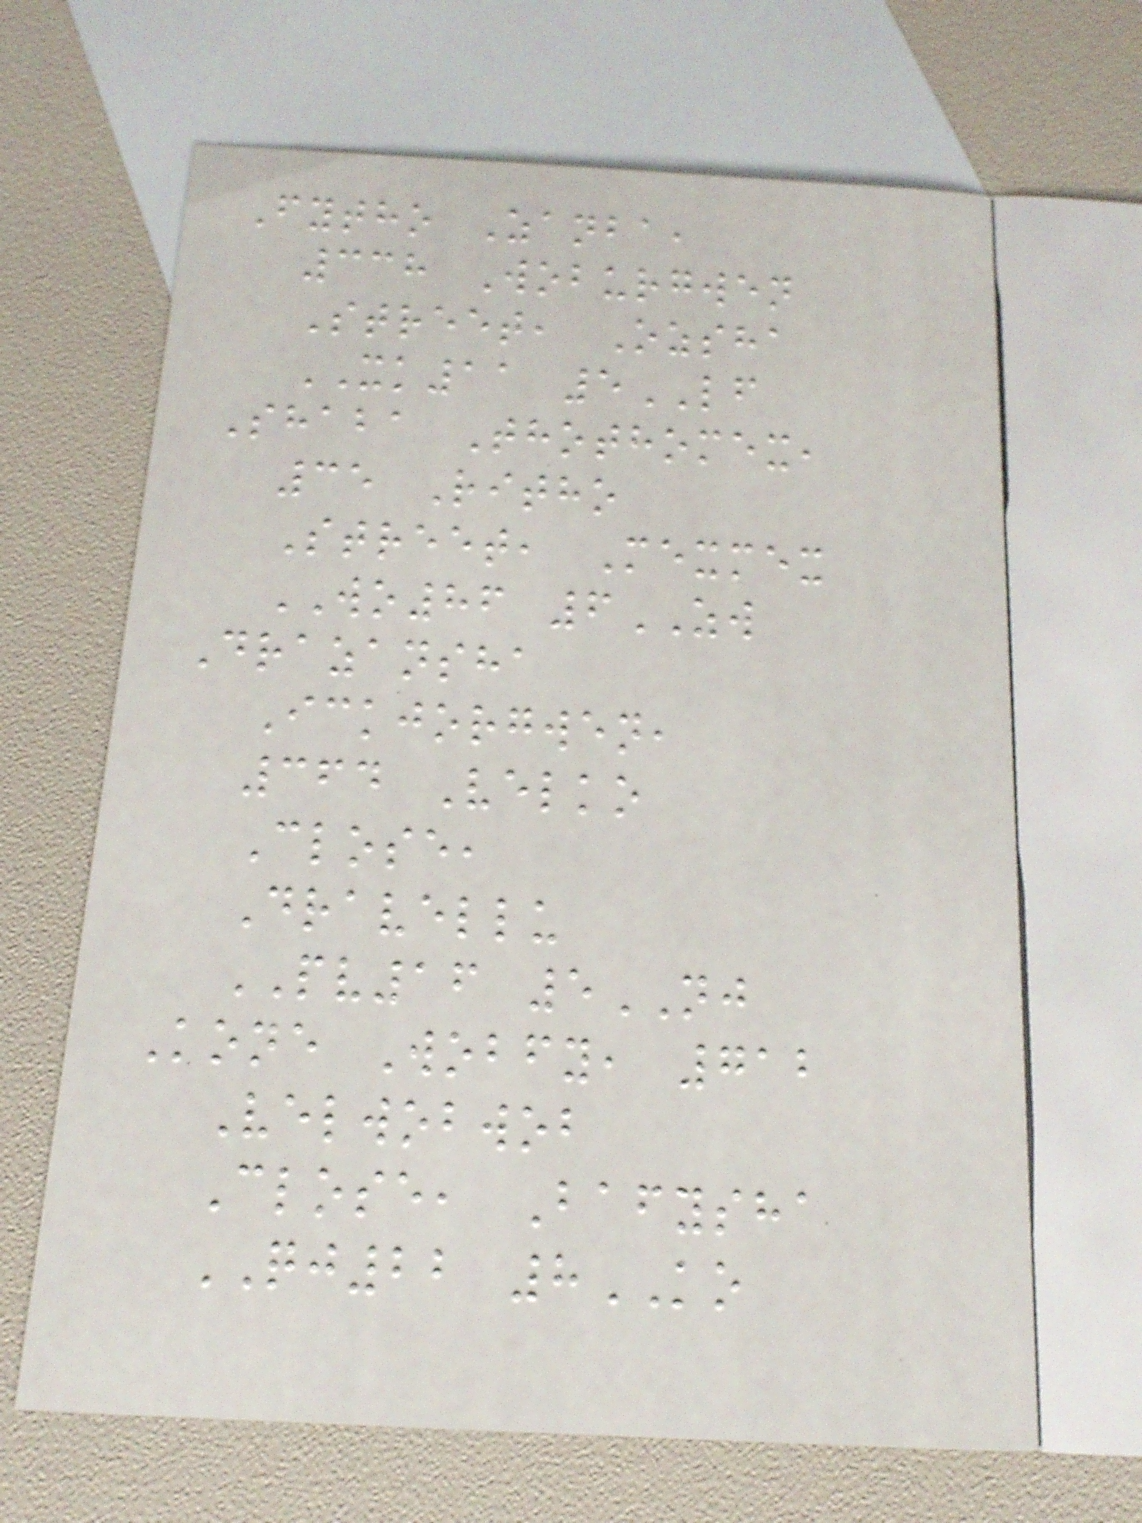Fytho Zanba,
338 Woburgwen
Street, Ozsha
XK11 5LF
Shaba Thothomex,
35 Ritho
Street, Mexmex
WO86 6ZW
Drazansha
Ickjorgwen,
364 Velko
Close,
Dravellu
PV16 5NJ
Kone Wobfy, 712
Velwobwob
Close, Bafysha
QJ22 8KO
